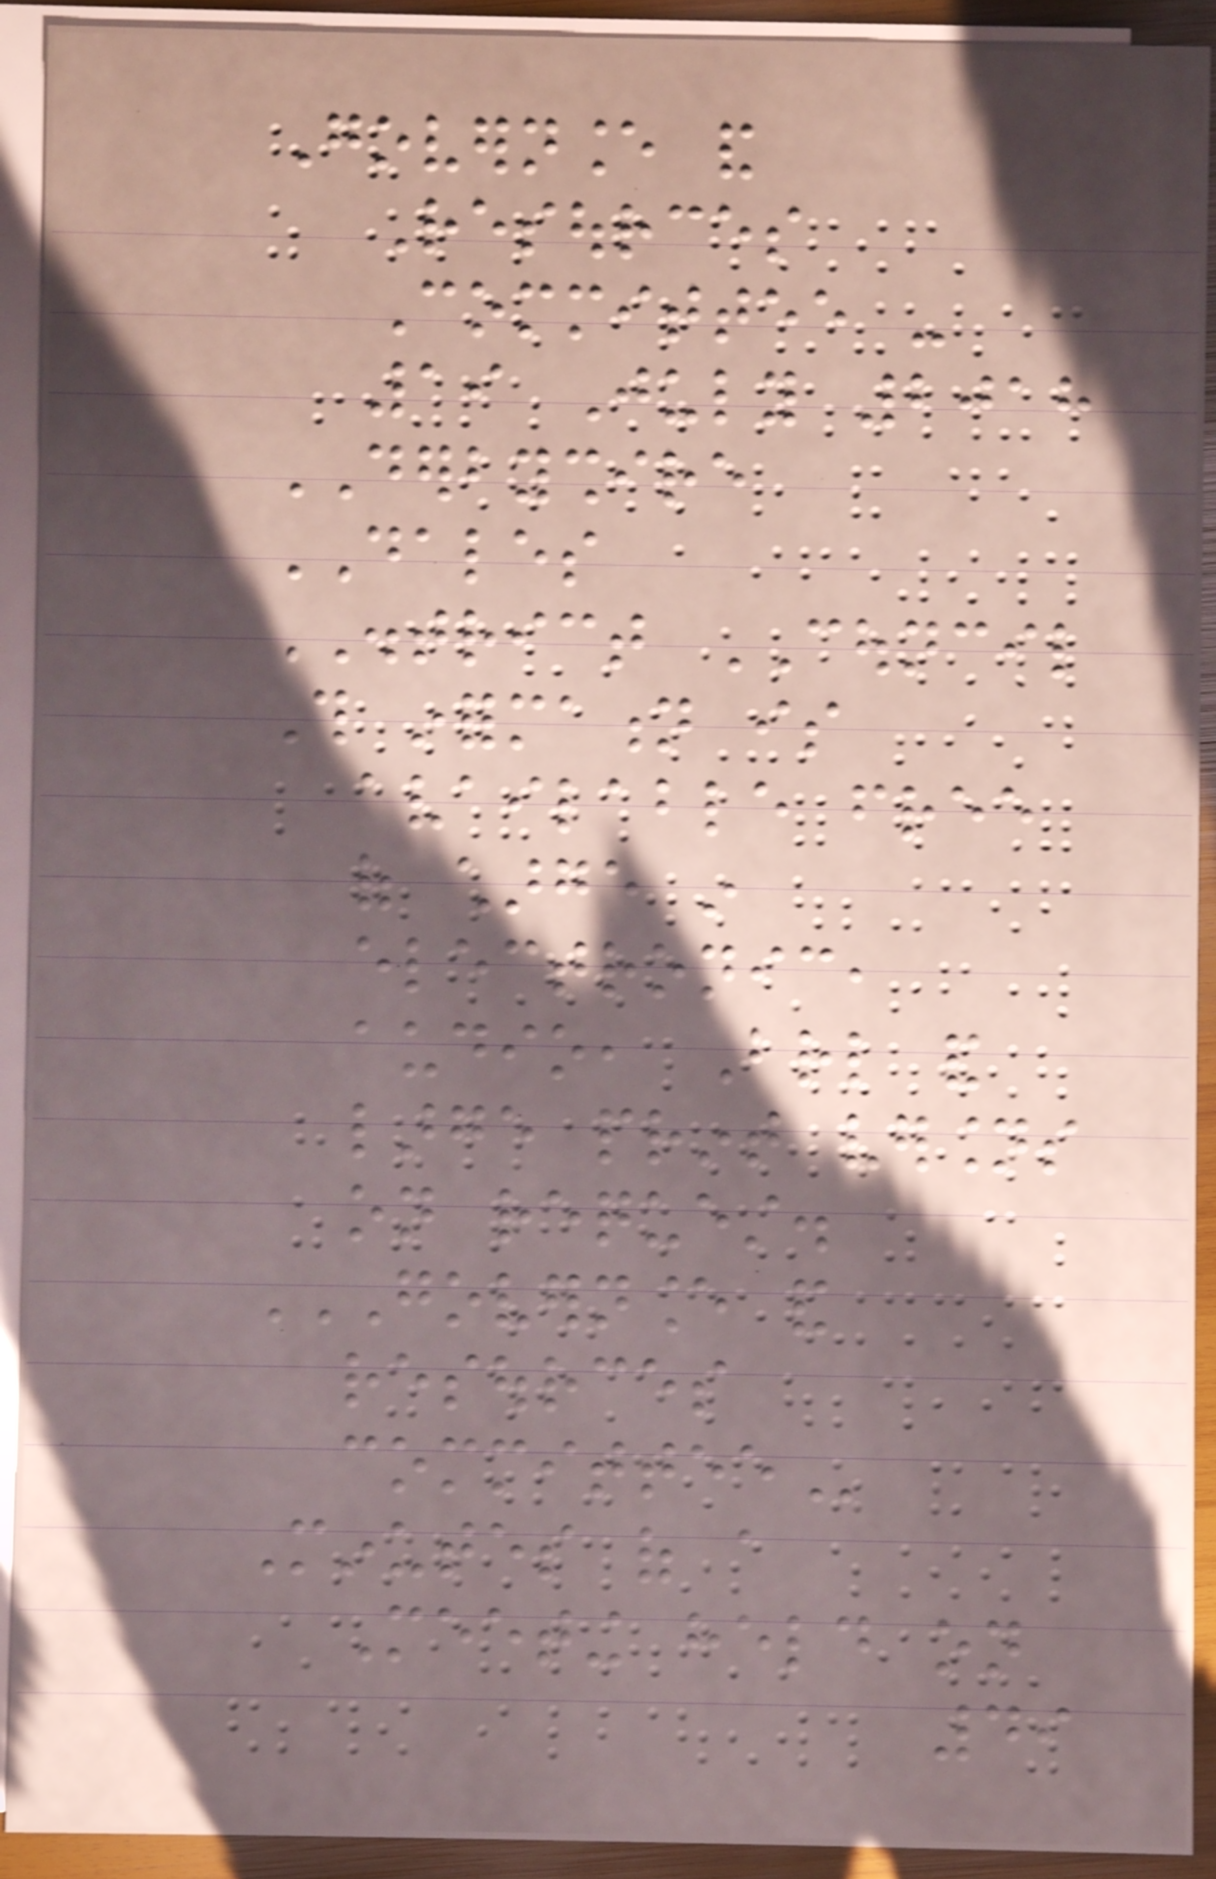Governance and
Resources
Committee -
19 July 2018
DERBYSHIRE
DALES
DISTRICT COUNCIL
This information is
available free
of charge in
electronic,
audio, Braille and
large print versions
on request.
GOVERNANCE AND
RESOURCES
COMMITTEE
Minutes of a
Meeting held on
49
